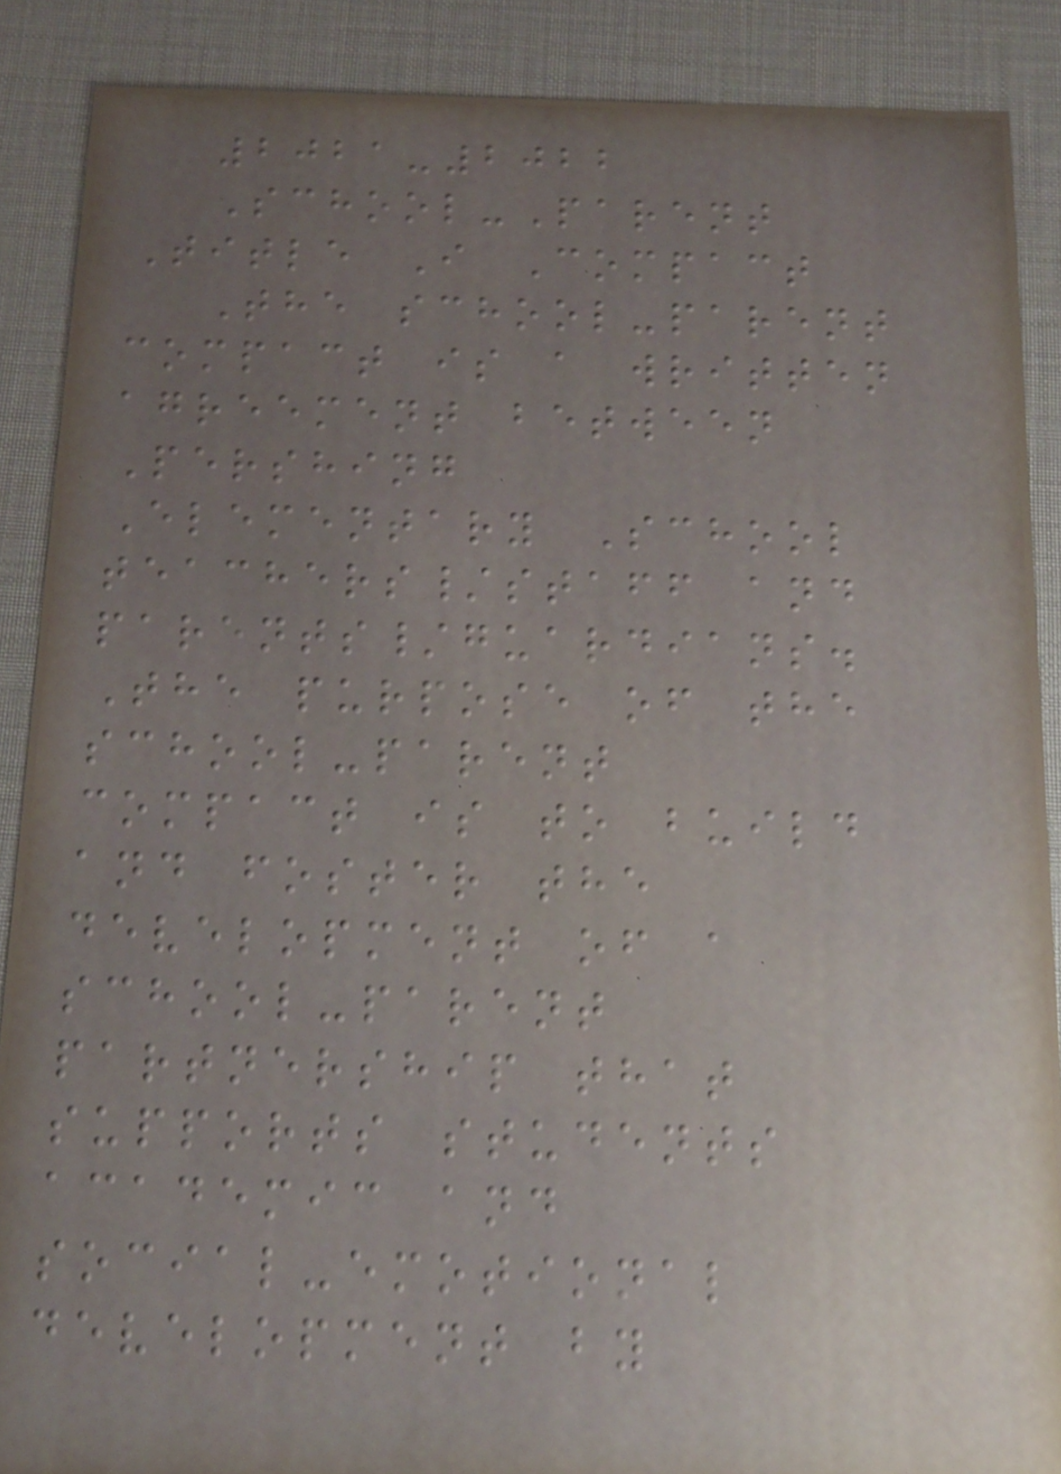2021-2022
School-Parent
Title I Compact
The school-parent
compact is a written
agreement between
Pershing
Elementary School
teachers/staff and
parents/guardians.
The purpose of the
school-parent
compact is to build
and foster the
development of a
school-parent
partnership that
supports students
academic and
social-emotional
development by
